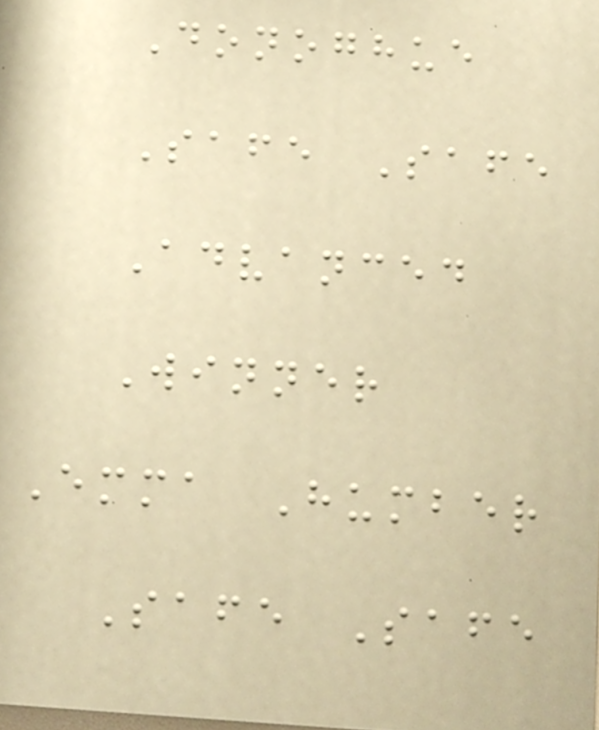Donoghue
Safe Safe
Advanced
Winner
Emma Humber
Safe Safe
